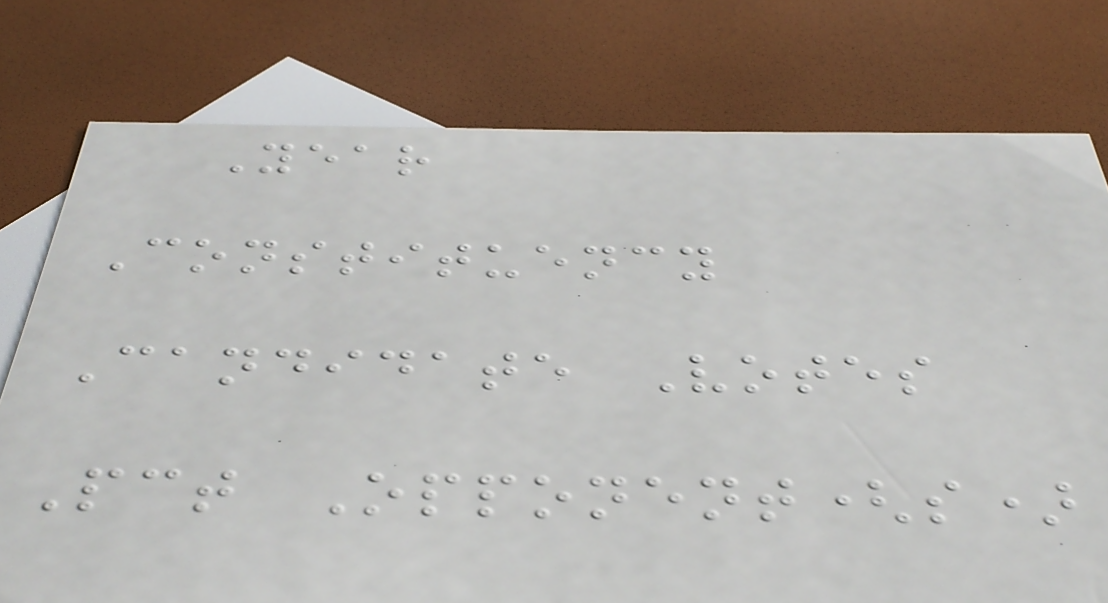Year
Constituency
Candidate Votes
Pct Opponent(s)
